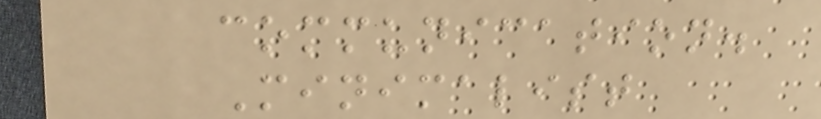communication.
Minimalist
